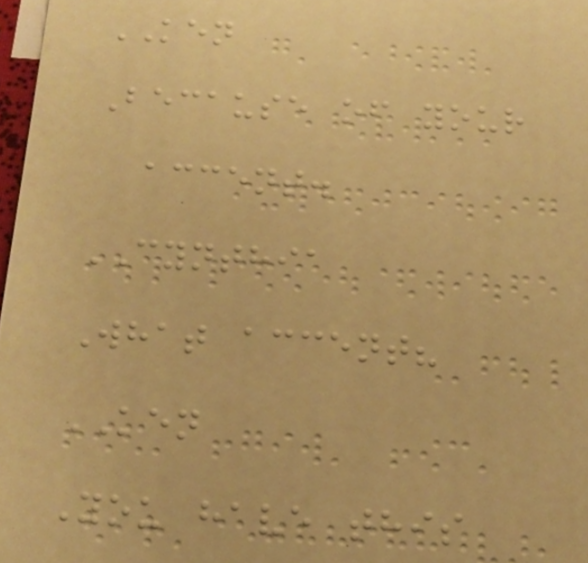KEN
Because of your
accent.
CYNTHIA
What accent?
KEN
You have this
